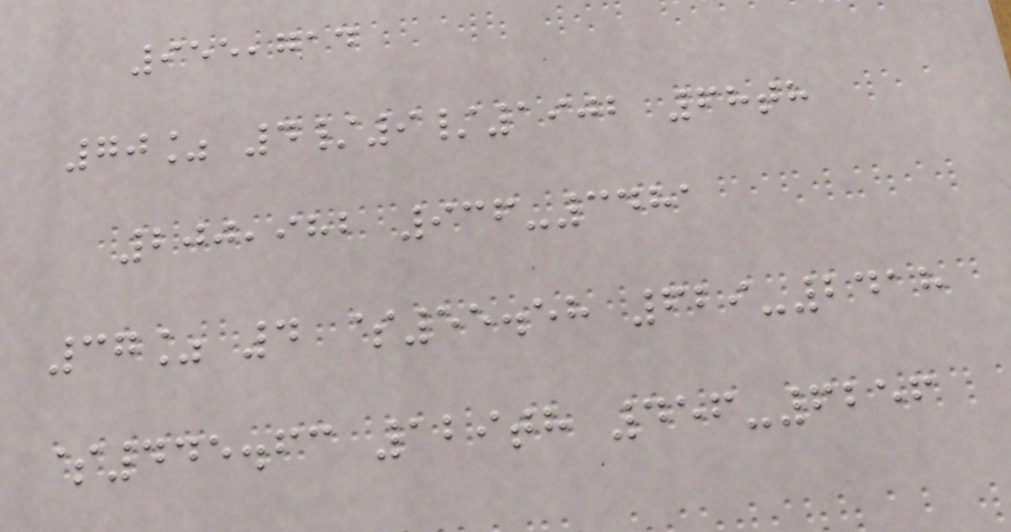955,714
70% 4/9/1902 68th
200,982 936-3481
37% 4 $55.58 629-2418
$445.63 129th 456-6256
